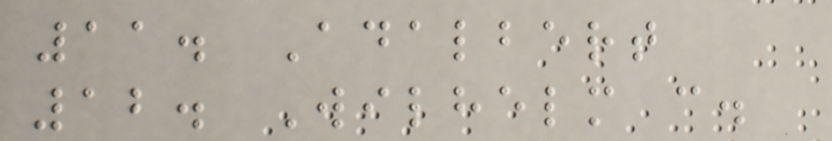11. Adalbert
12. Wilhelm c.
